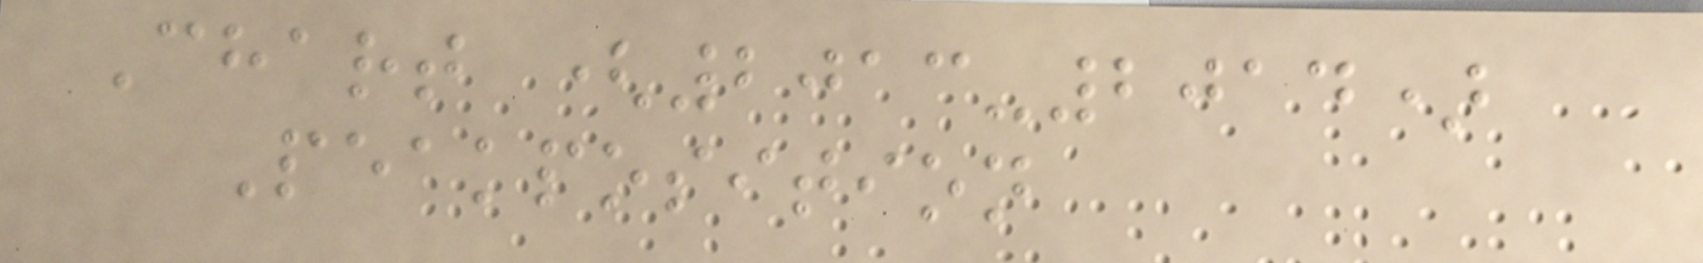Chart (2013-2014)
Peakposition
